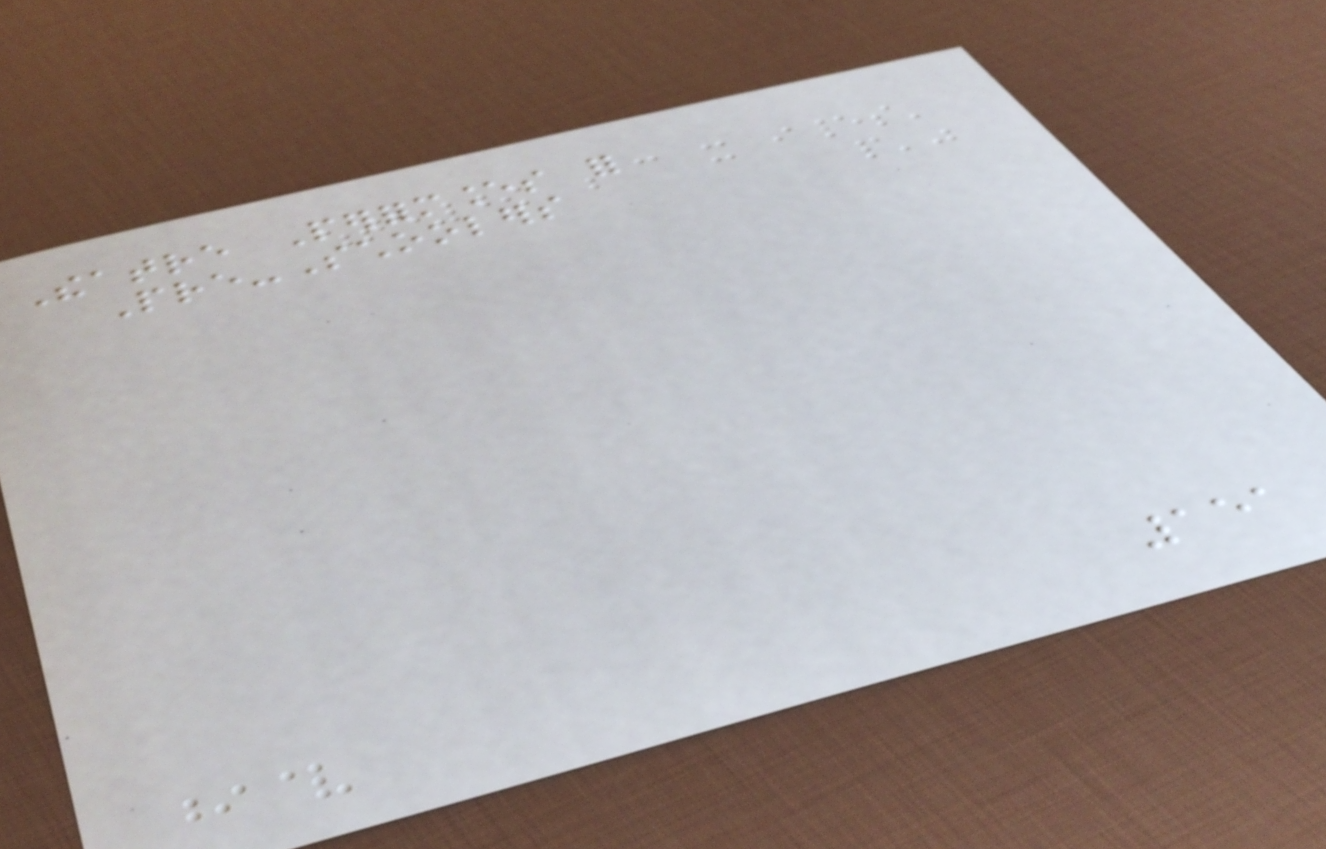Theatre Performances for
Pre-Schoolers
151
